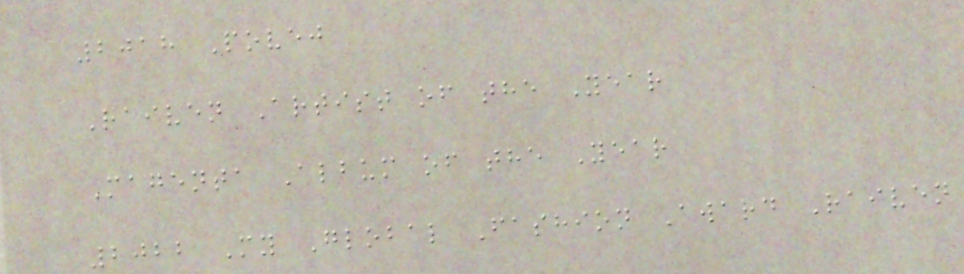2018 Povej
Raiven Artist of the Year
Magenta Album of the Year
2022 My Global Fashion Award Raiven
